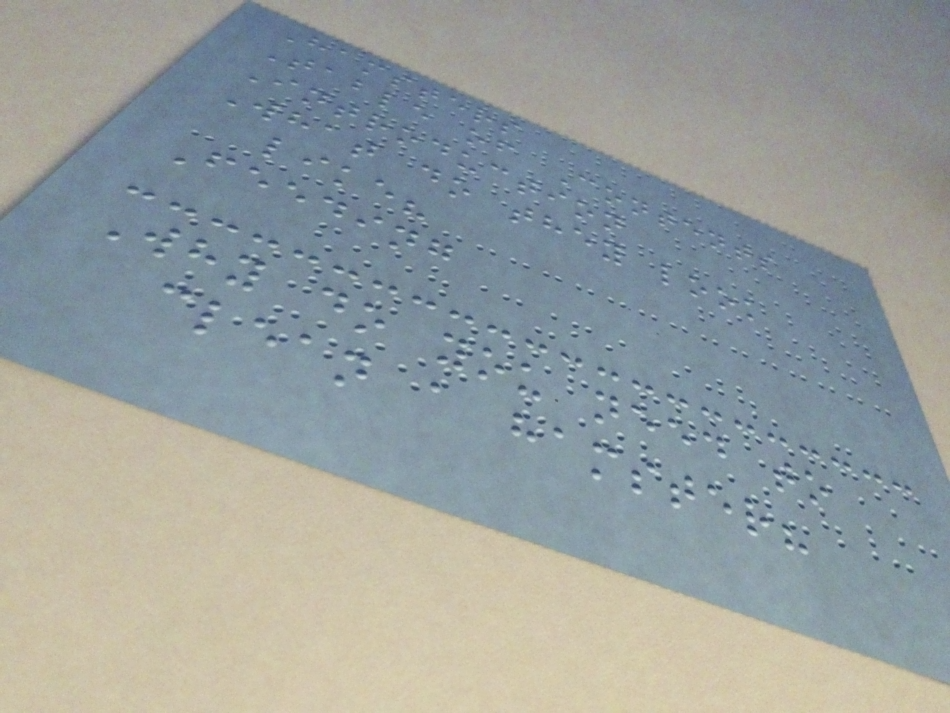Hamsters
Table of Contents
Introduction
What do they look
like?
Feeding
Why do you need to
clean a hamster?
